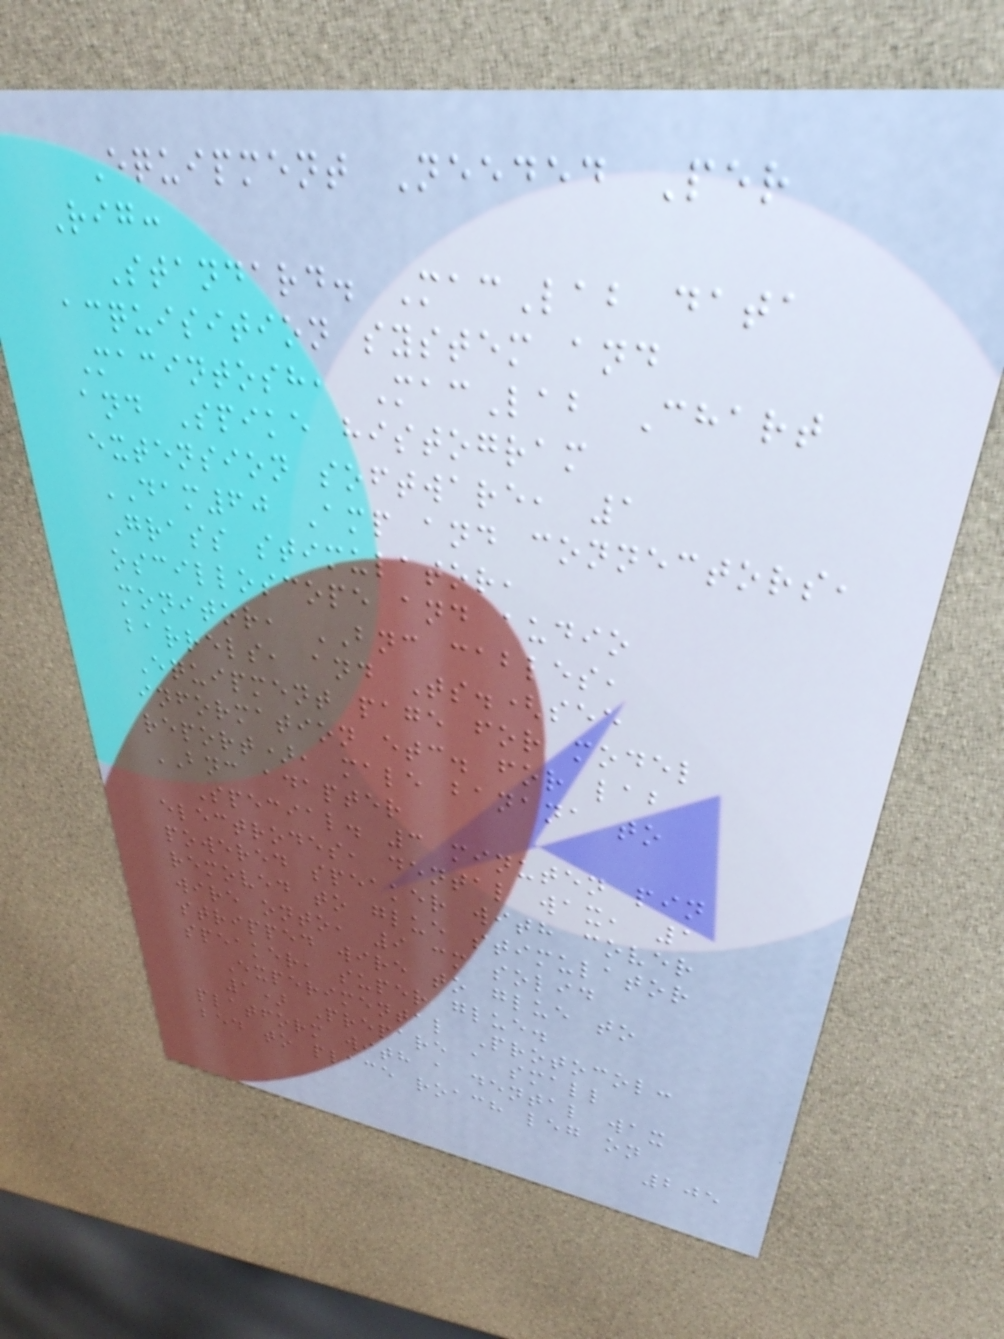Equipment Needed Per
Rig:
Standard. MacLab data
acquisition system and
Macintosh, MacLab Chart
and Spike histogram
extension software, 1
DAM60 Amp and connectors,
Grass stimulator,
oscilloscope and audio
monitor, BNC cables,
barrels, and Ts.(see
Equipment page for model
information etc. for lab
report), male banana to
BNC adapter
Special. 3 minuten pin
electrodes, dental wax, 1
powered speaker with cover
removed to glue stimulator
wire onto, 9 cm solid
stripped wire to glue to
speaker, super glue.
Experimental Protocol:
1) Prepare a small
platform with a dental wax
bed to place roach leg on
205
